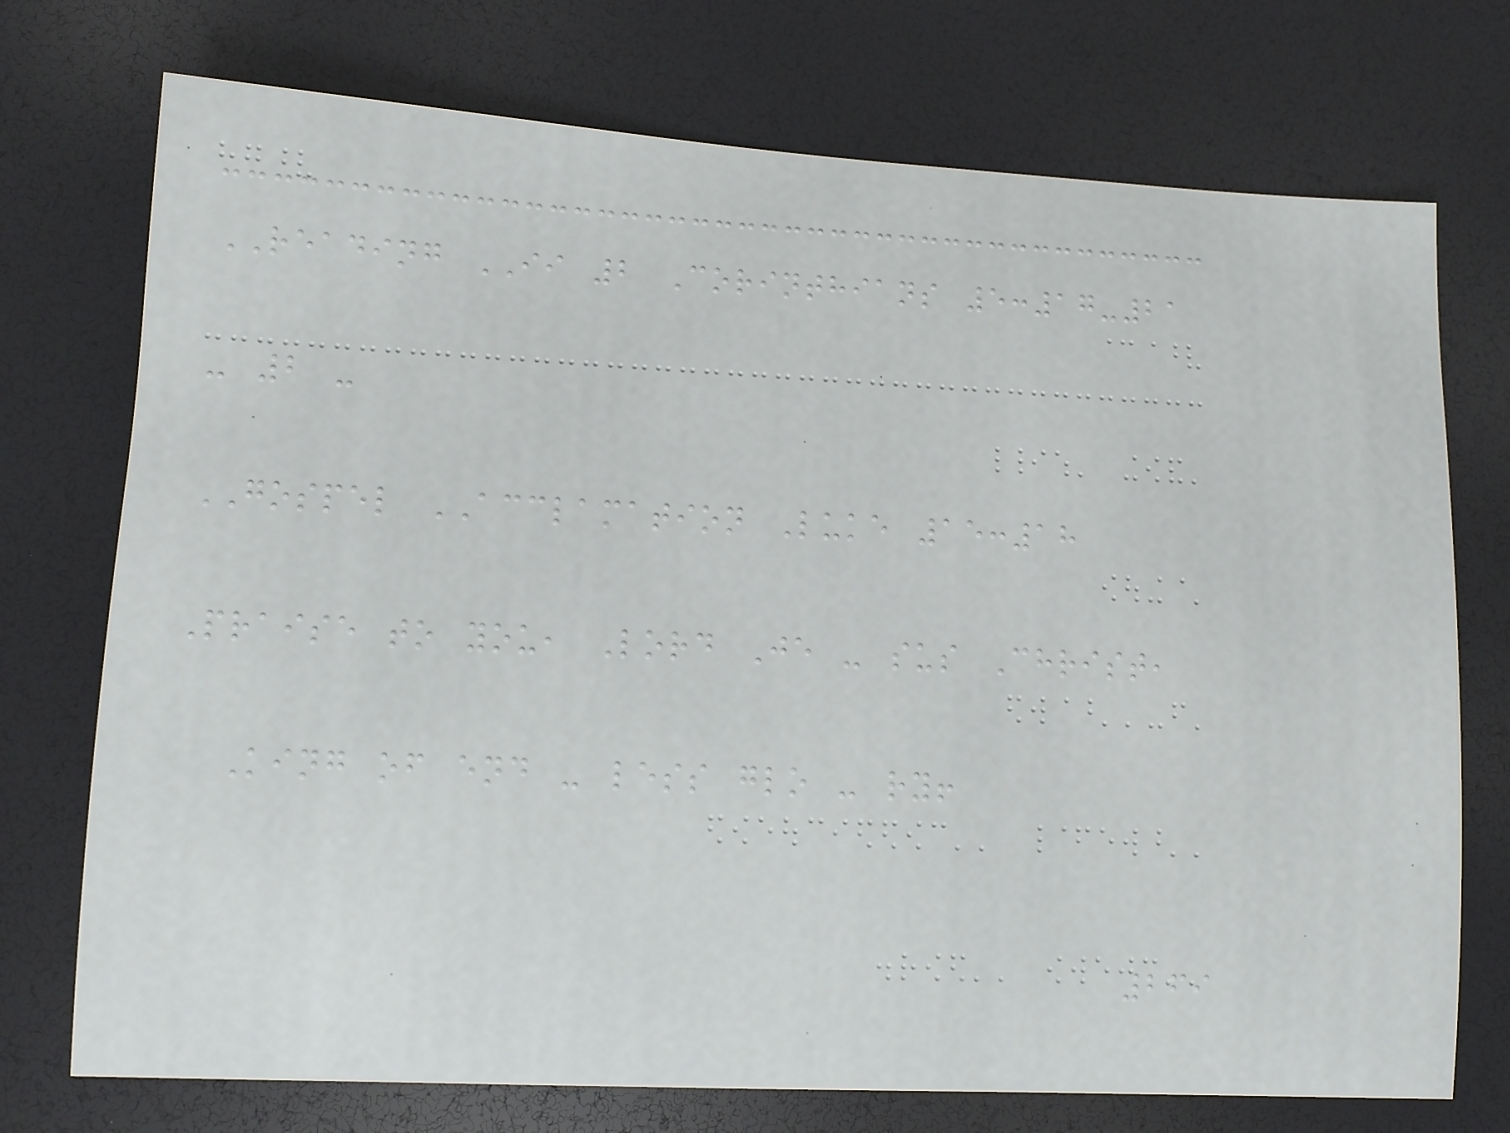READING II 2 Corinthians 5:17-21
- 2 -
GOSPEL ACCLAMATION Luke 15:18
Praise to you, Lord Je - sus Christ,
King of end - less glo - ry!
269
